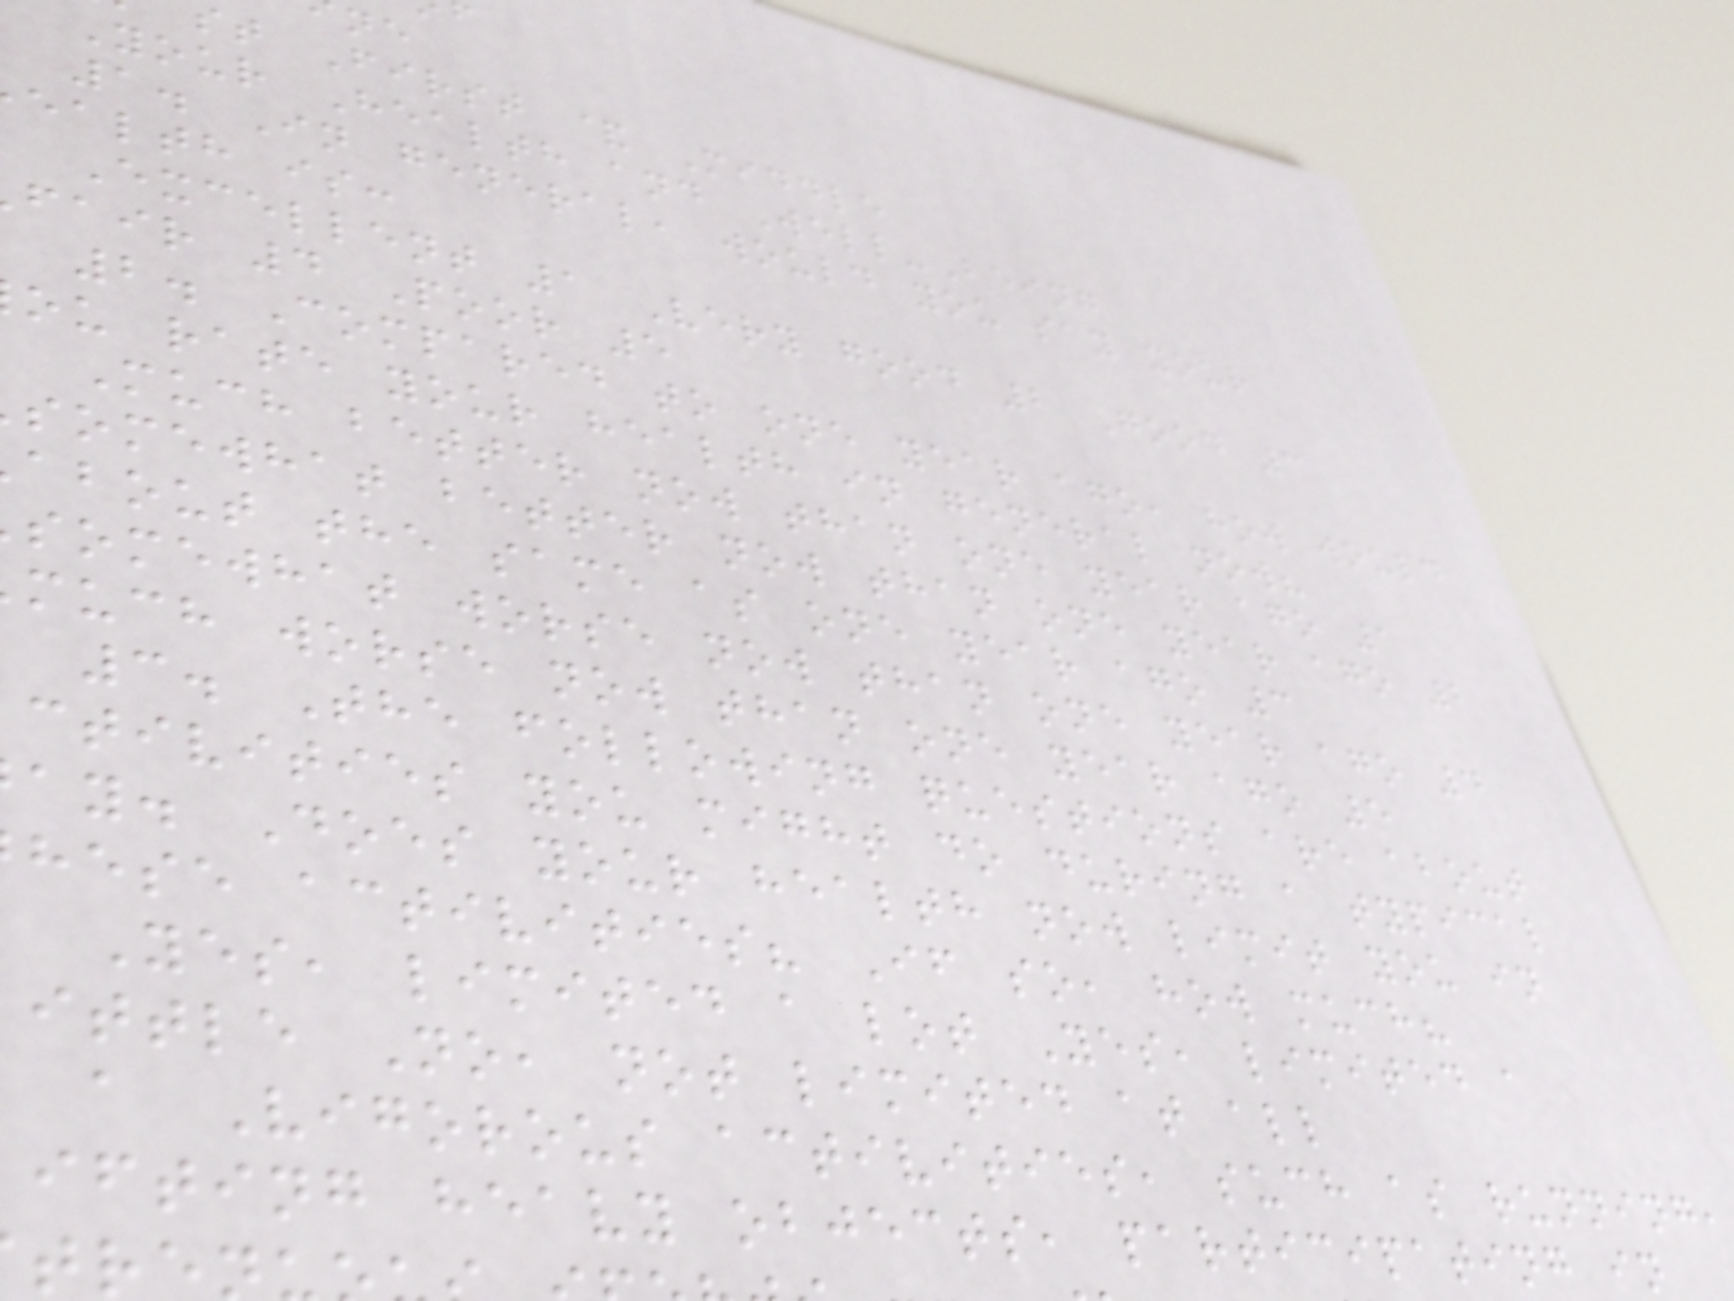st First & Middle
Your Health and Well-Being
1. In general, would you say your
ealth is:
Excellent 1 Very good 2 Good 3
fair 4 Poor 5
2. Compared to one year ago, how would
ou rate your health in general now?
Much better now than one year ago 1
somewhat better now than one year ago 2
about the same as one year ago 3
somewhat worse now than one year ago 4
much worse now than one year ago 5
3. The following questions are about
ctivities you might do during a typical
ay. Does your health now limit you in
hese activities? If so, how much?
Yes, limited a lot Yes, limited a
ittle No, not limited at all
a Vigorous activities, such as running,
ifting heavy objects, participating in
